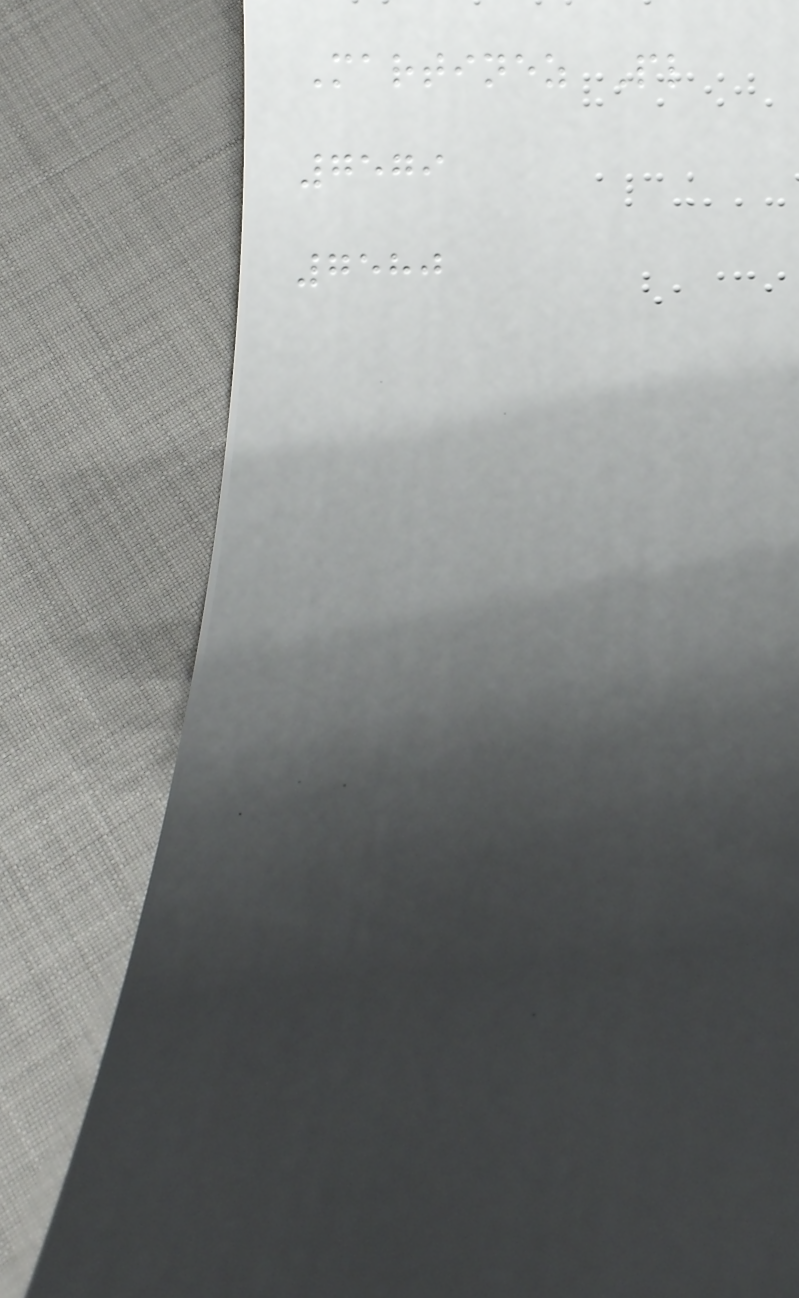Martinez Pl
7579
7580
